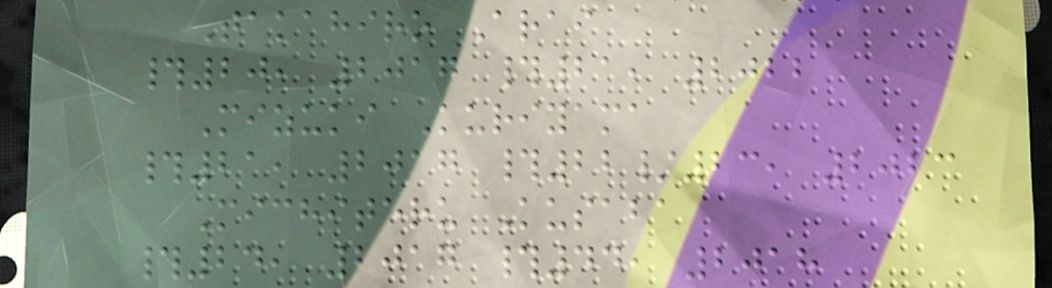Takahiro Arai
#20, 2017 #21, 2022
Mizuki Kuriyama
#21, 2017 #22/23, 2023
Michiteru Kusaba
#24, 2017 #44, 2018
